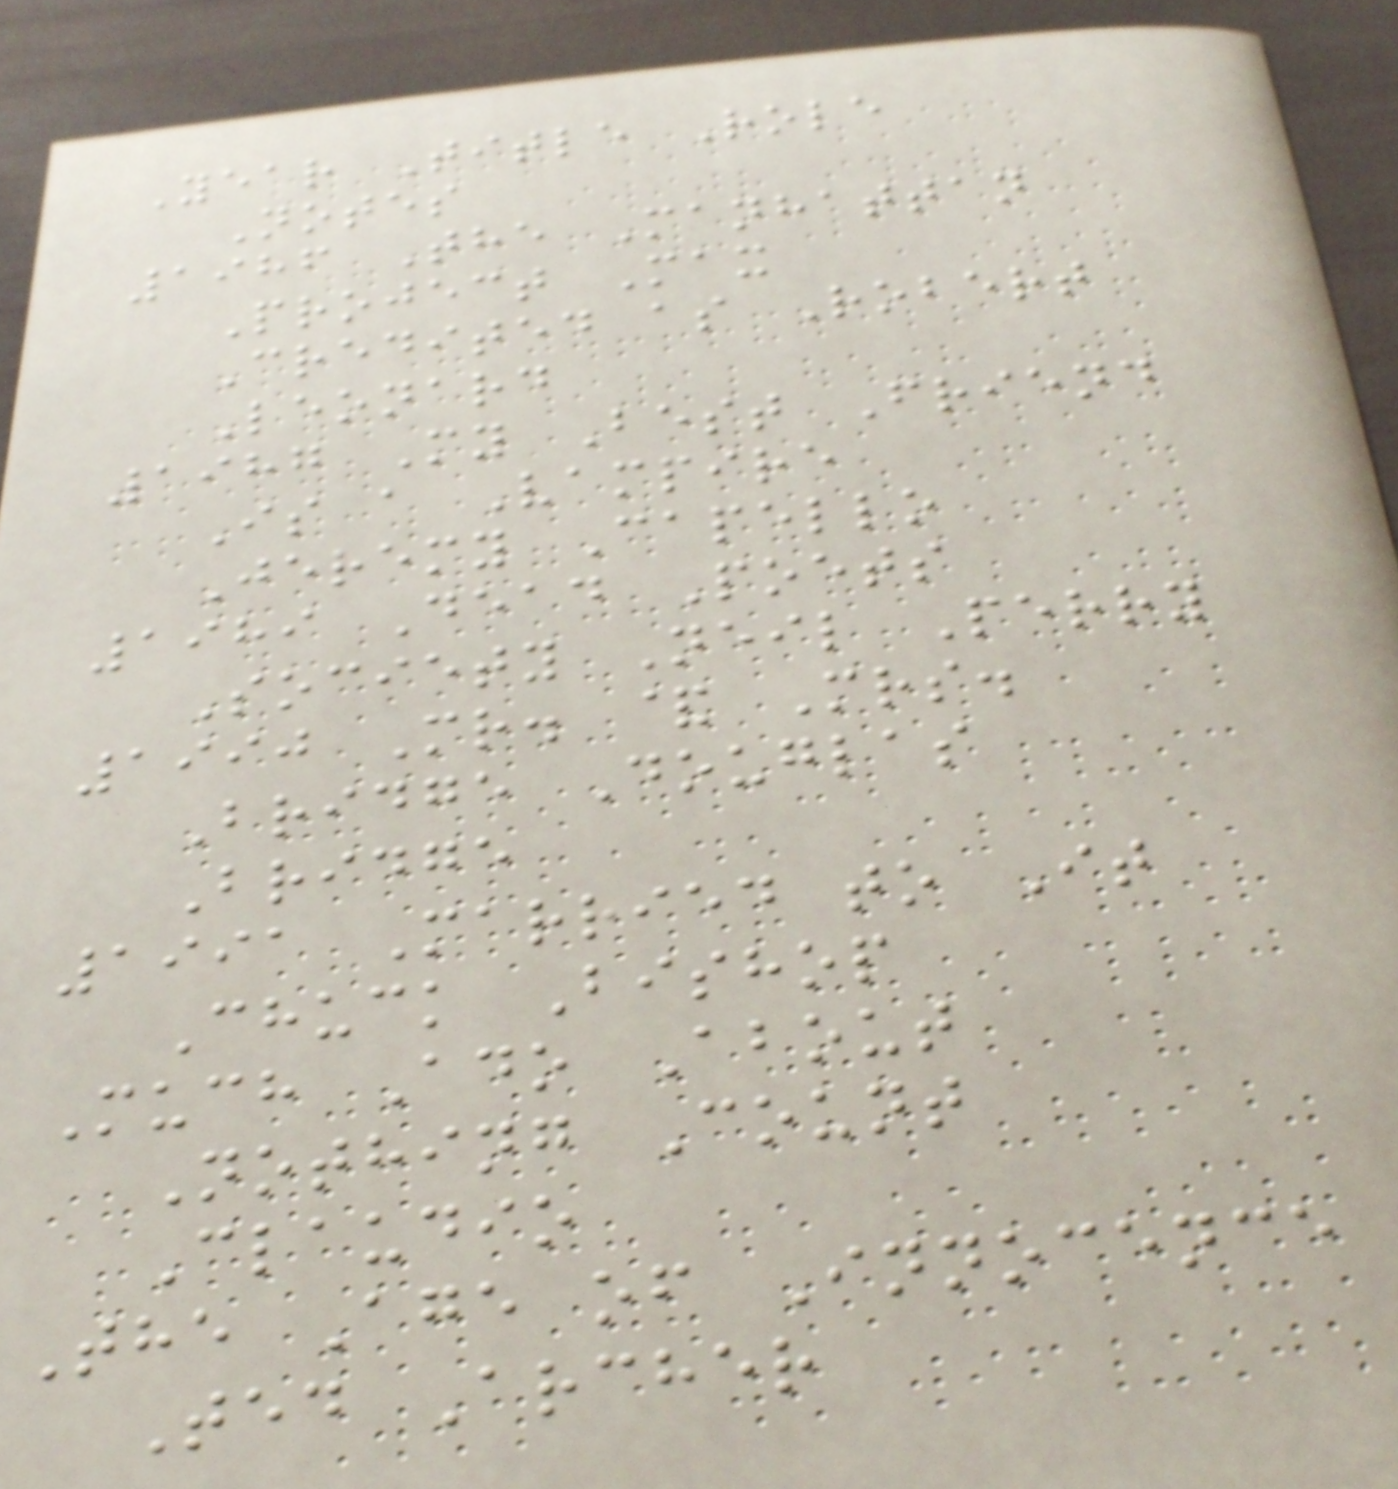Year Title Role
Notes
1986 The Manhattan
Project Max
Credited as Robert
Leonard
1987 My Best Friend
Is a Vampire
Jeremy Capello
1989 Dead Poets
Society Neil Perry
1990 Mr. & Mrs.
Bridge Douglas
Bridge
1991 Married to It
Chuck Bishop
Much Ado About
Nothing Count
Claudio
The Age of Innocence
Ted Archer
